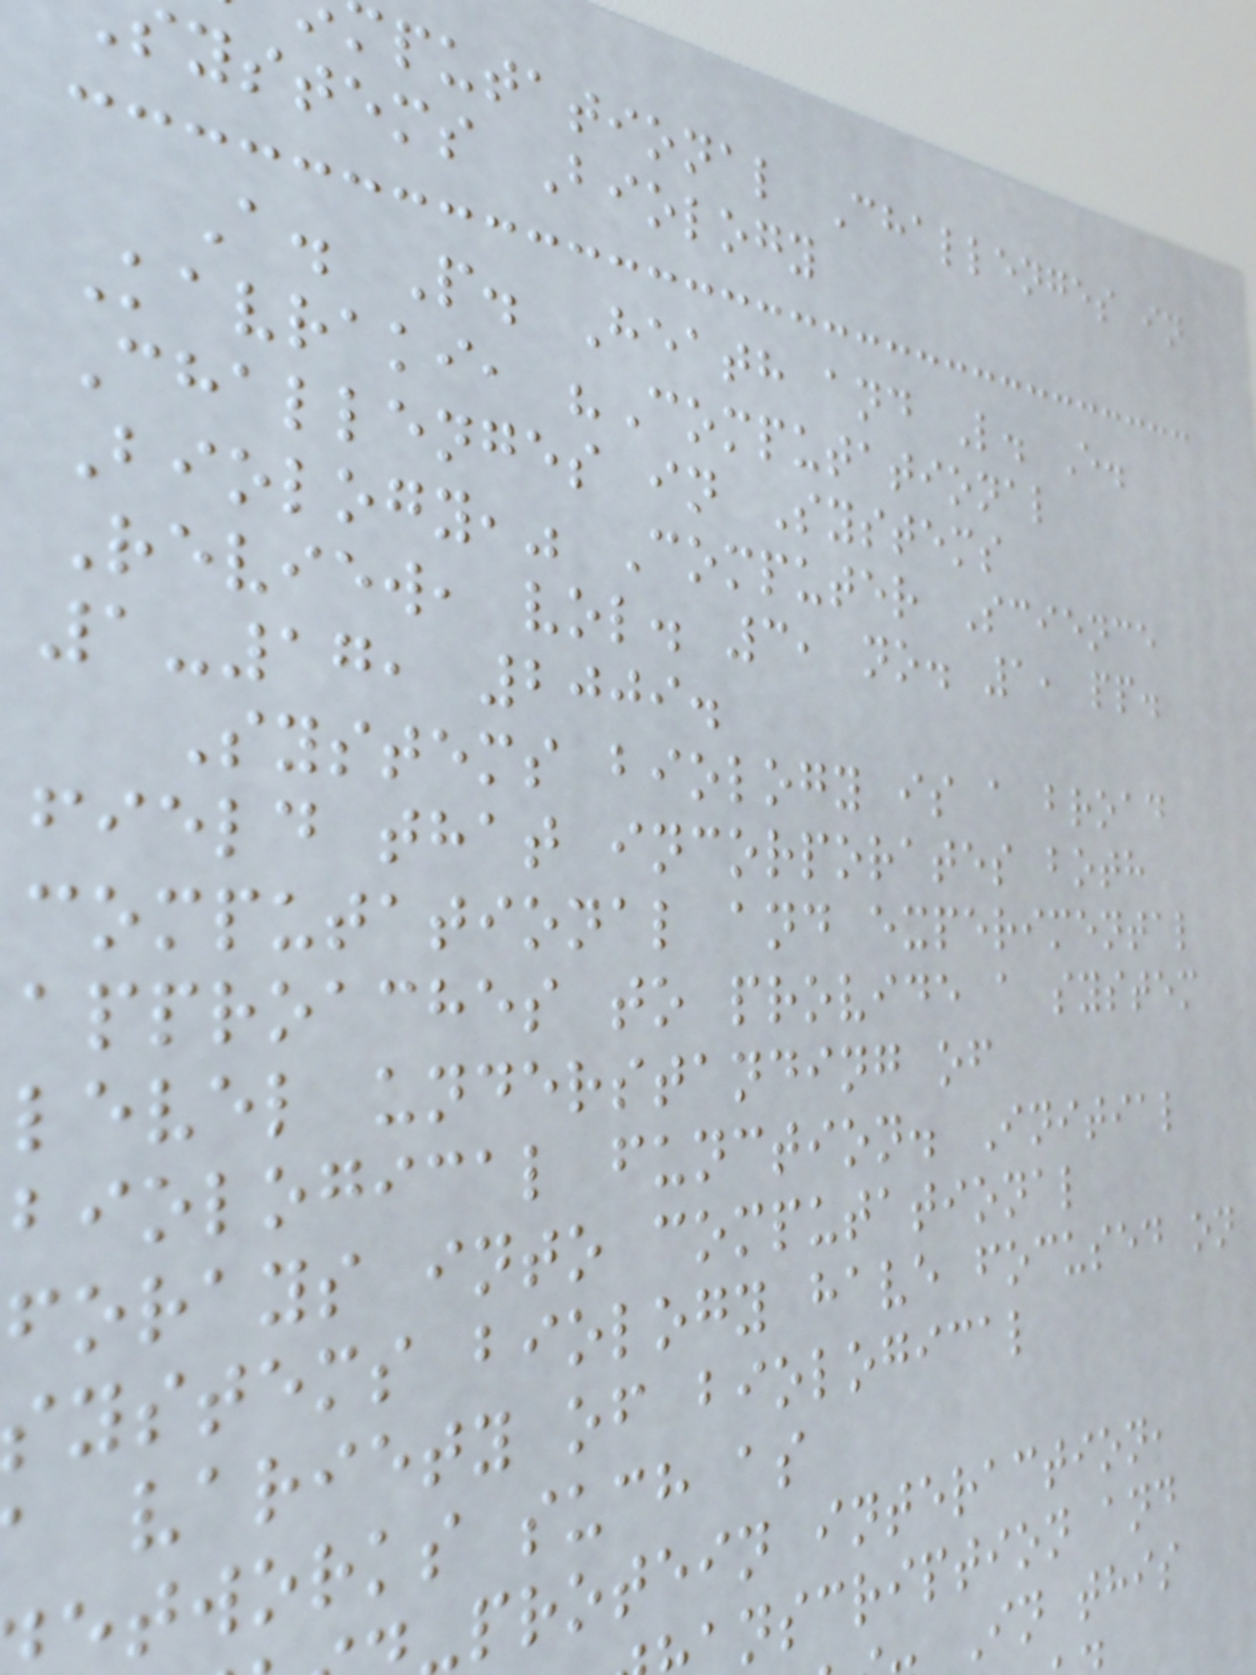putational Challenges in
ystems Biology
A. P. Heath and L. E.
Kavraki, "Computational
Challenges in Systems
Biology," Computer Science
Review, vol. 3, no. 1, pp.
1-17, 2009.
Systems biology is a broad
field that incorporates both
computational and experimental
approaches to provide a system
level understanding of
biological function. Initial
forays into computational
systems biology have focused on
variety of biological
tworks such as
protein interaction,
nscription and
In this
